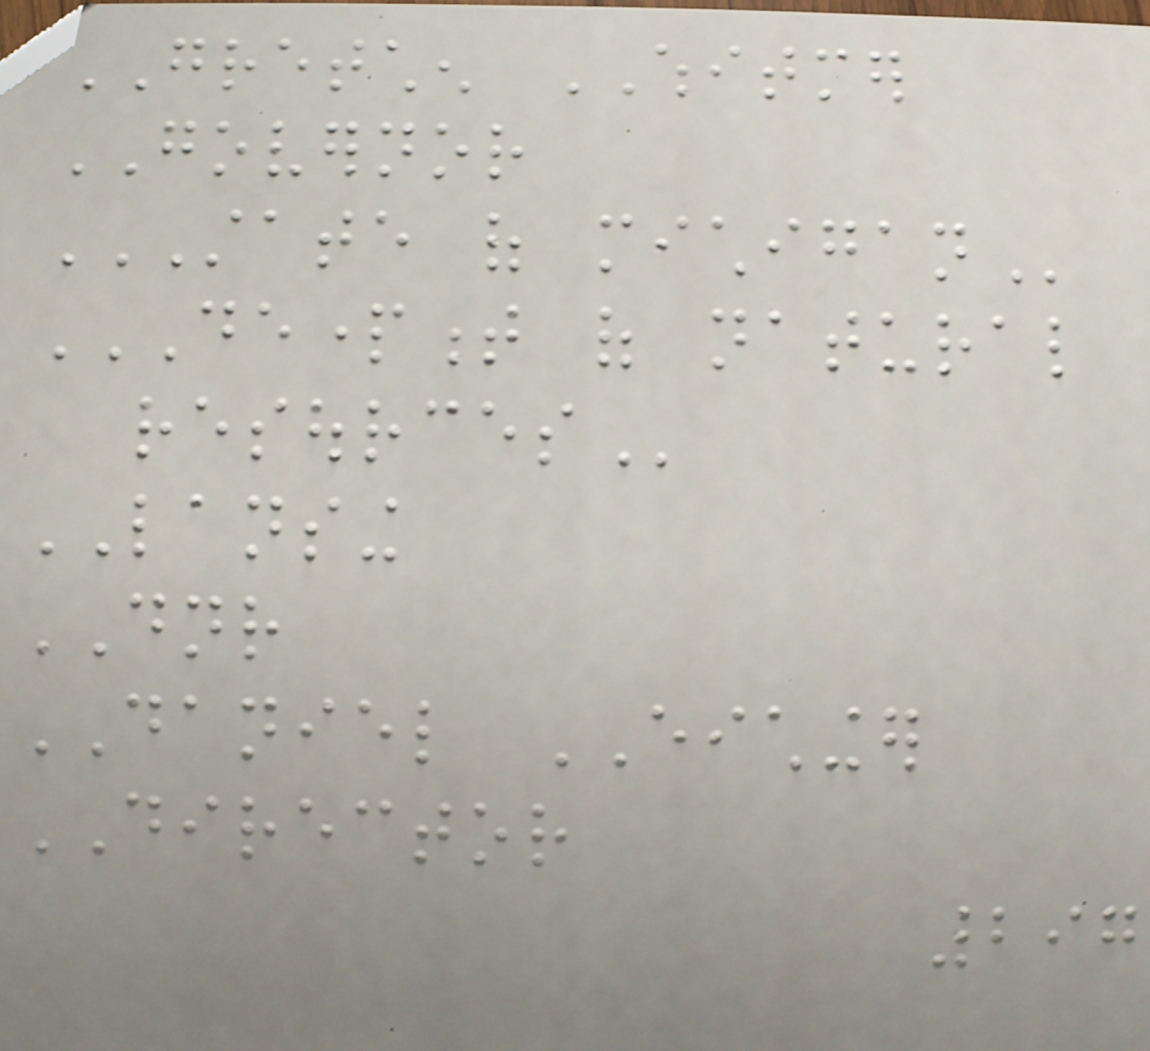GRETCHEN WHITMER
GOVERNOR
STATE OF MICHIGAN
DEPARTMENT OF NATURAL
RESOURCES
LANSING
DNR
DANIEL EICHINGER
DIRECTOR
297
